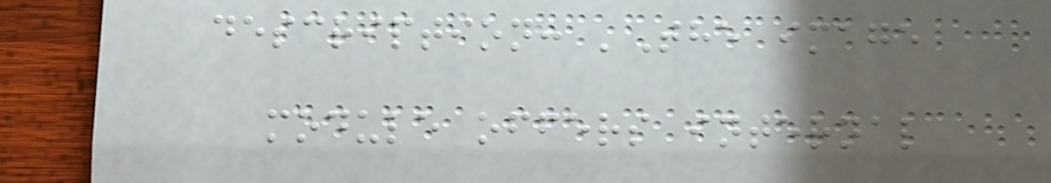description: 'The image
module offers internal
